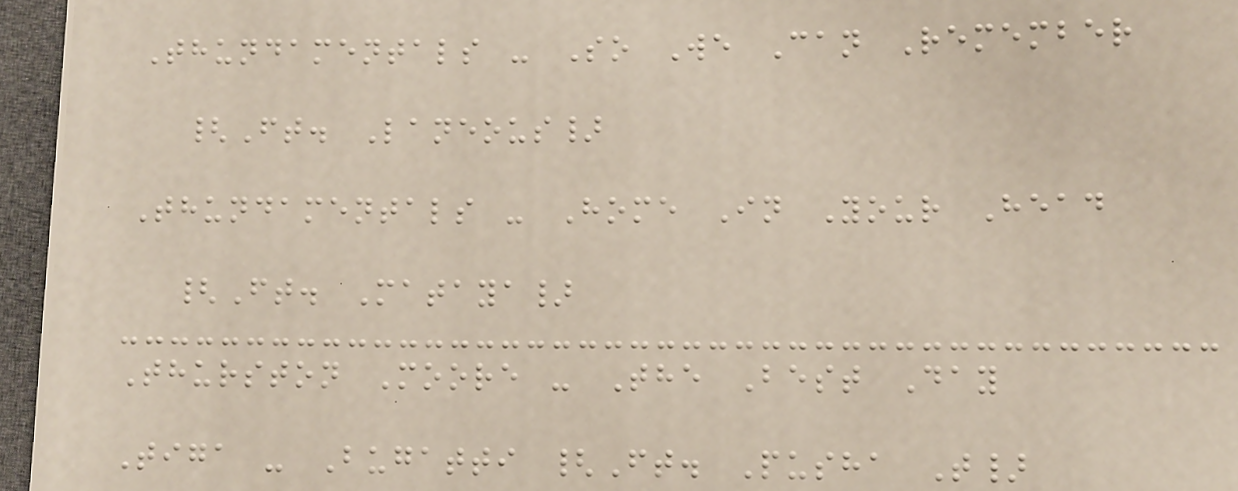Thundamentals - So We Can Remember
{Ft. Laneous}
Thundamentals - Home In Your Head
{Ft. Mataya}
Thurston Moore - The Best Day
Tiga - Bugatti {Ft. Pusha T}
